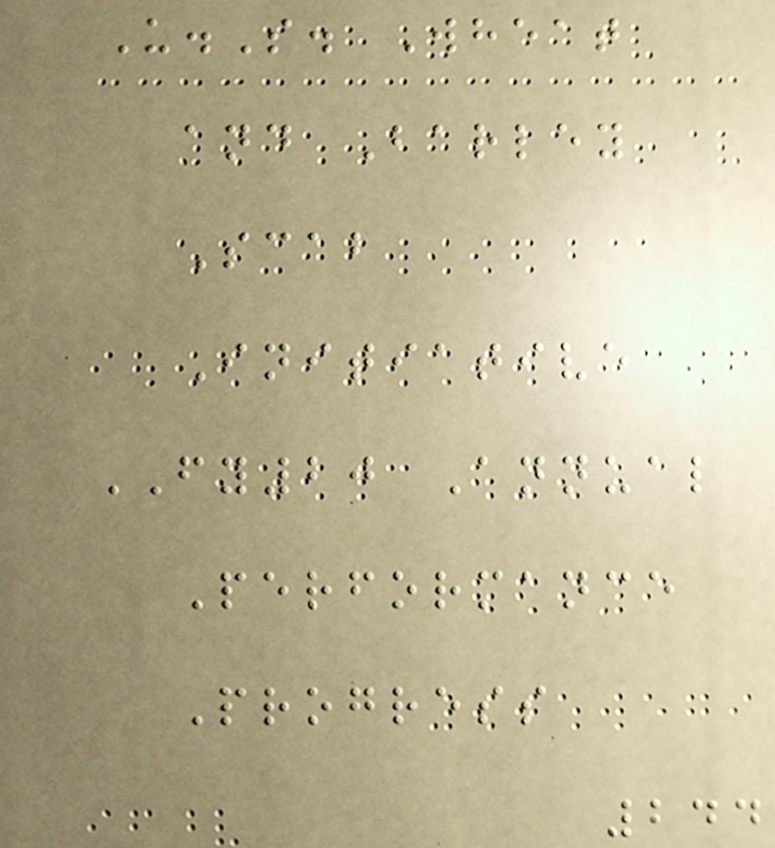U.S. Wheat
and Barley
Scab
Initiative
FY20 Annual
Performance
Progress
244
